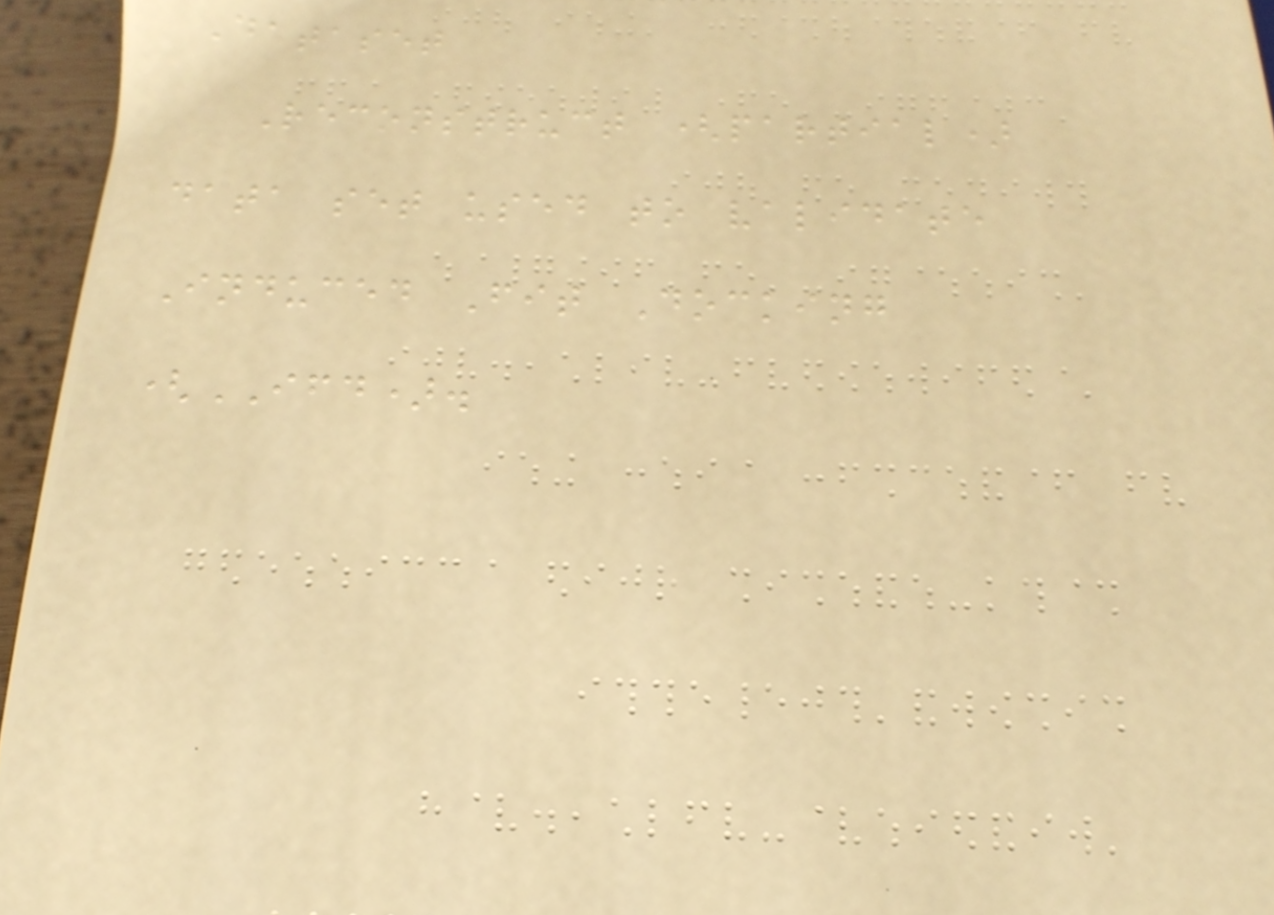Dataset
Reconstruct (partial)
data set used to validate
Induced Fit Docking
(IFD).
